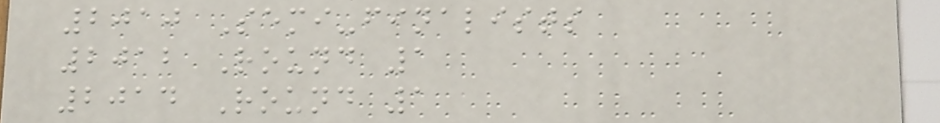2010 Semi-finalists
2012 Round 1
2014 Round 1
